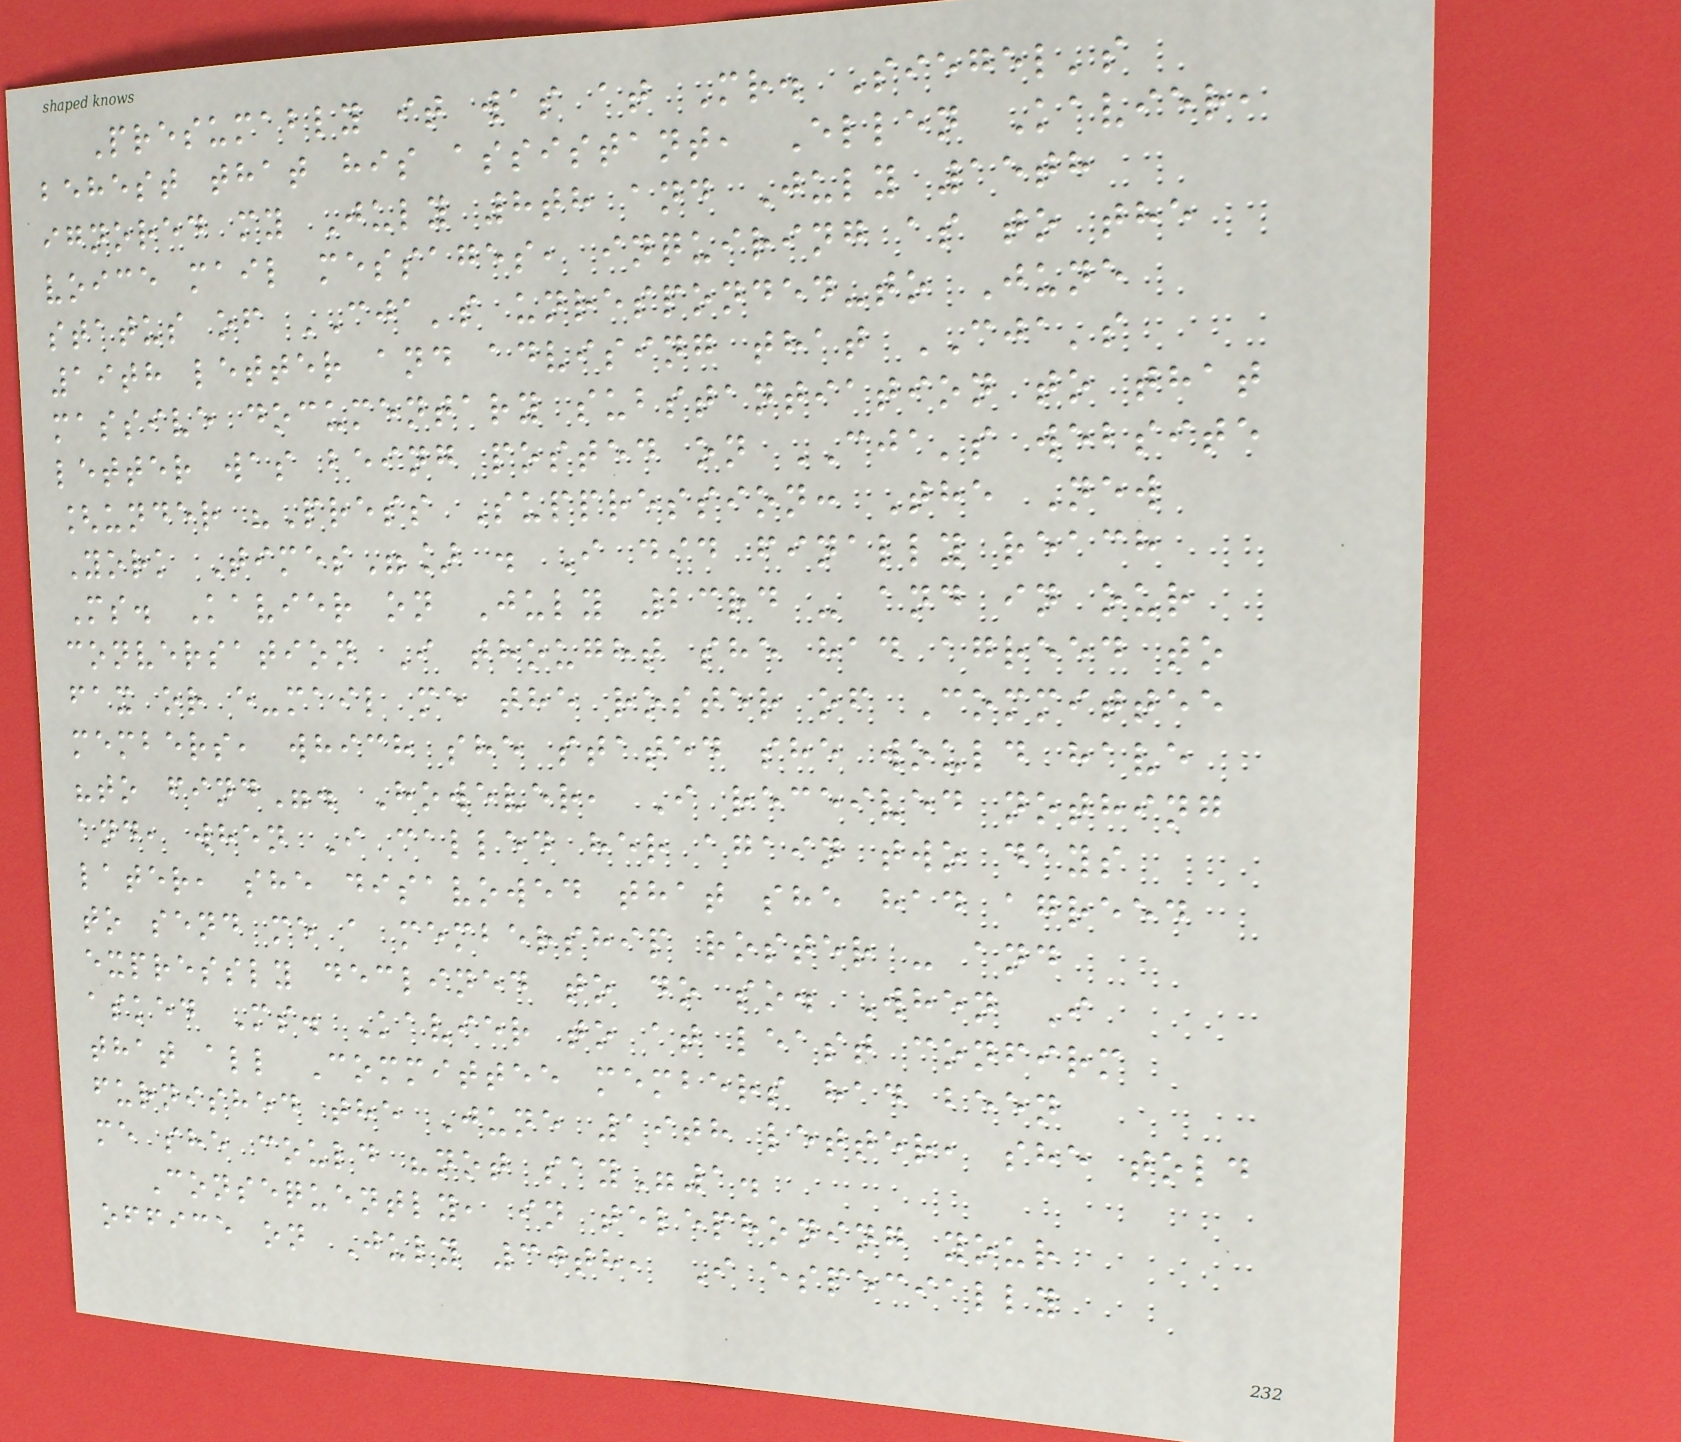Presumably it was at Mr. Siegel's
behest that his assistant, Ellen Kavier,
ignored my July 8th and July 15th
voice mail messages, inquiring as to the
status of CJA's unresponded-to June
19th letter and advising that CJA's
massive documentary substantiation to that
letter was being posted on CJA's website
[under "Press Suppression: The New
York Times"] . I did finally reach
Ms. Kavier on July 23rd - and in our
conversation I thought she had agreed to
fax or e-mail me the roster of Committee
members, which she stated she would have
"to find". However, I received nothing
and, when I called her again two days
later, she disavowed that she had agreed
to send me a membership roster - and
expressly declined to do so. When I
asked Ms. Kavier to at least confirm
that all Committee members had been
furnished the June 19th letter, she told
me she could "not say"1.
Consequently, in telephoning your
office on July 30th, I especially
